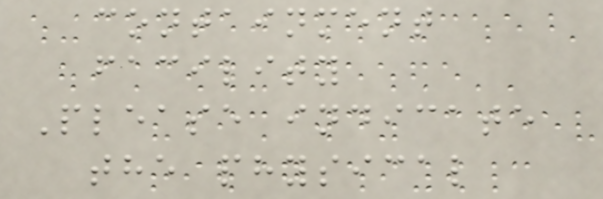containment
facility
Please indicate
the physical
